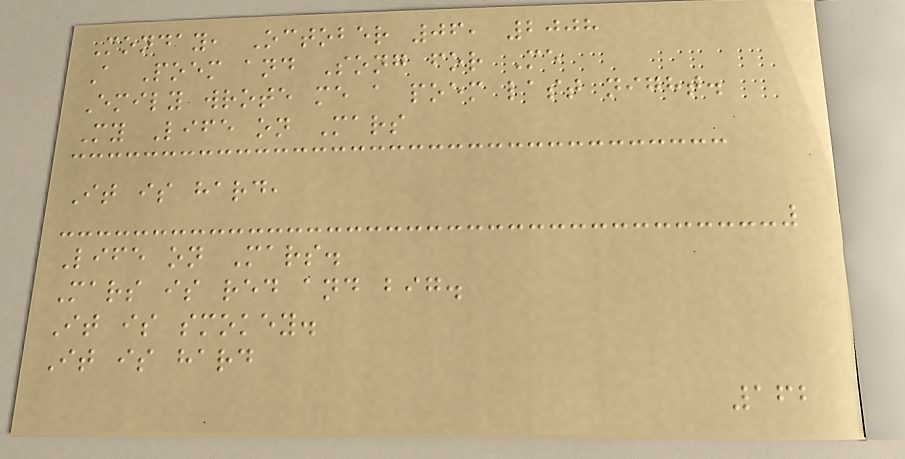Monday, October 06, 2008
A Poem and Song for Me
Emily wrote me a poem last night.
My Life on Mars
It is hard,
Life on Mars.
Mars is red and big.
It is smokey.
It is hard
162
